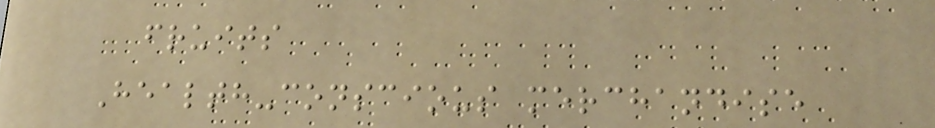fruits
Health-conscious merchandise
